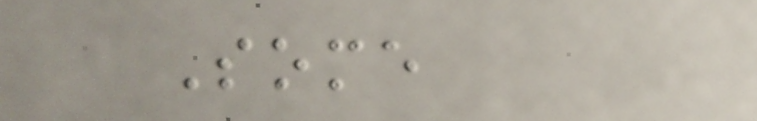Some
